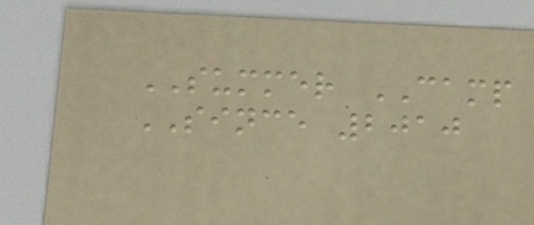SUMMER CAMP
SINCE 2010
